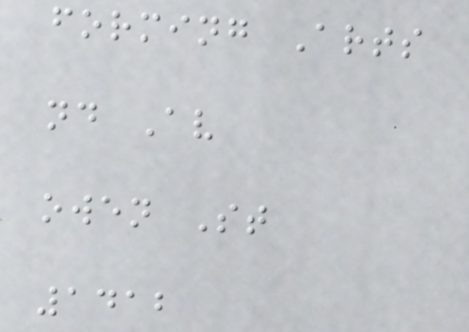forming Arts
nd Av
owen St
1412
